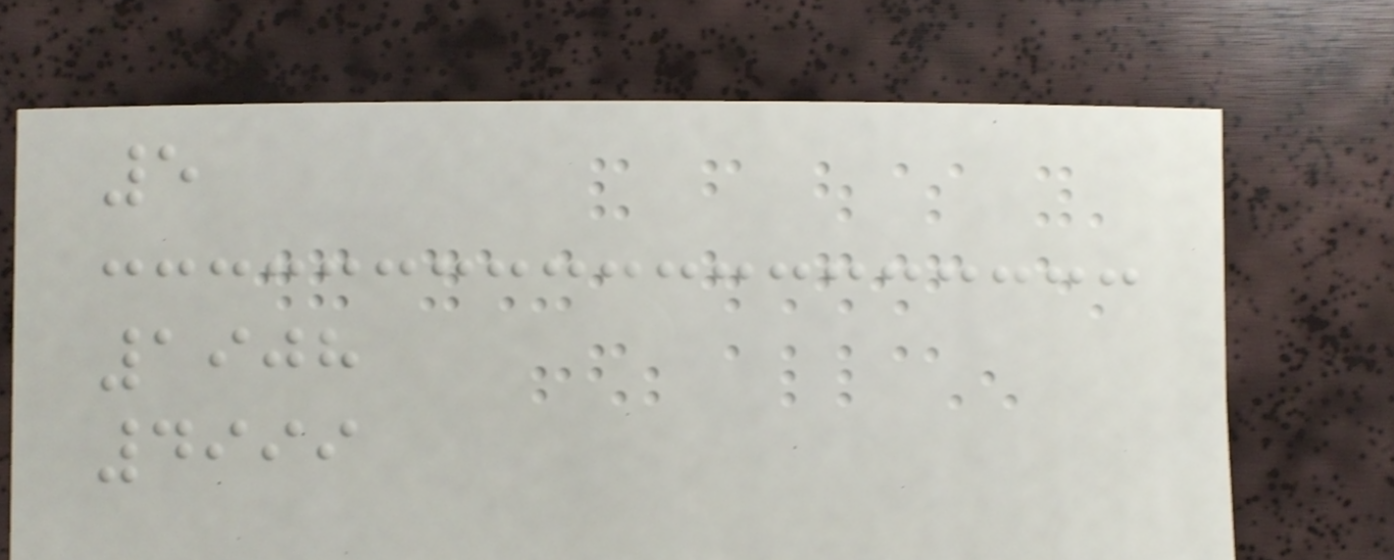5
1908
4999
